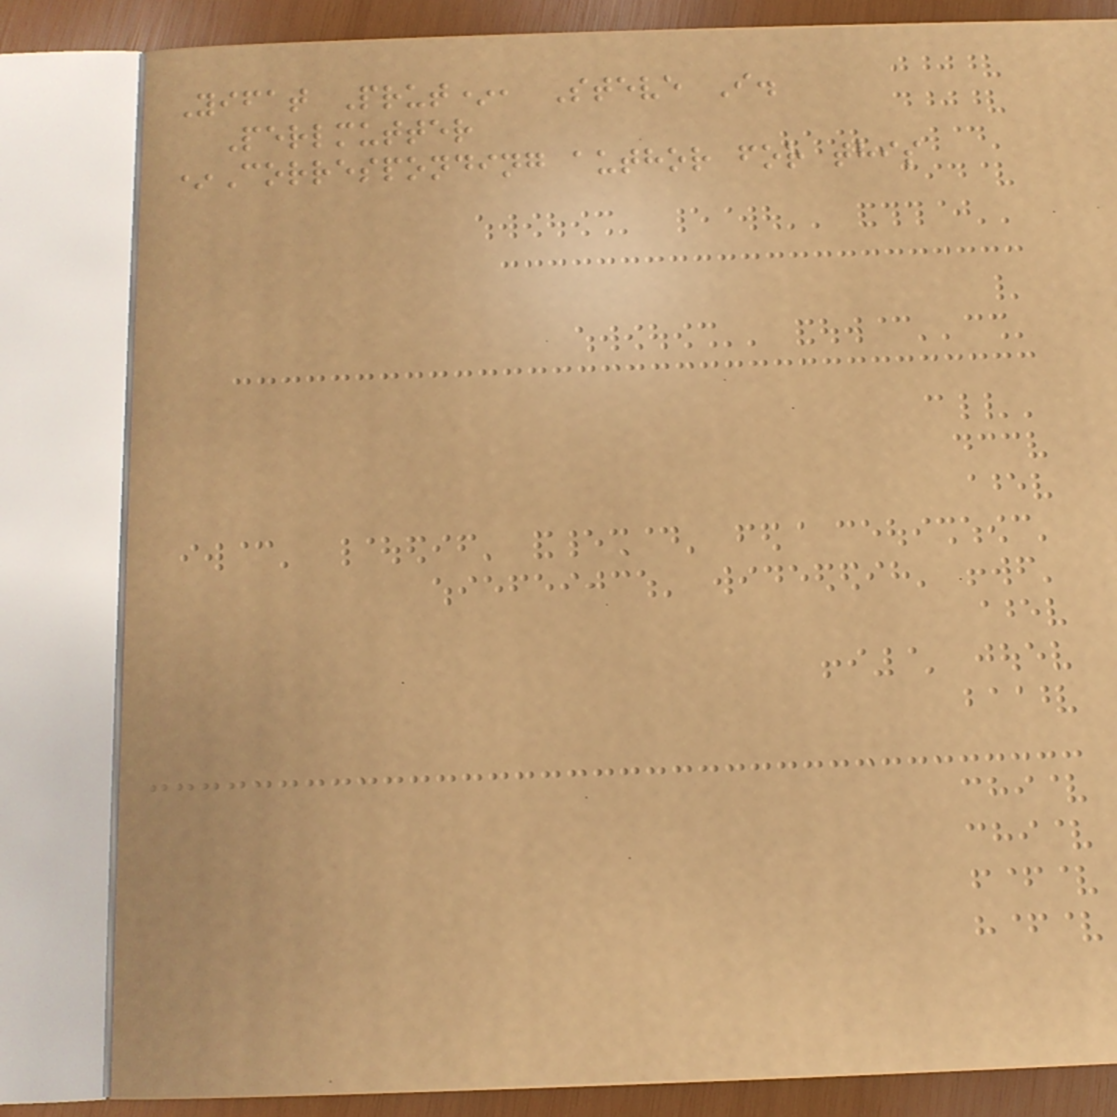Yifat Prut*, Steve I.
Perlmutter
*Corresponding author for this
